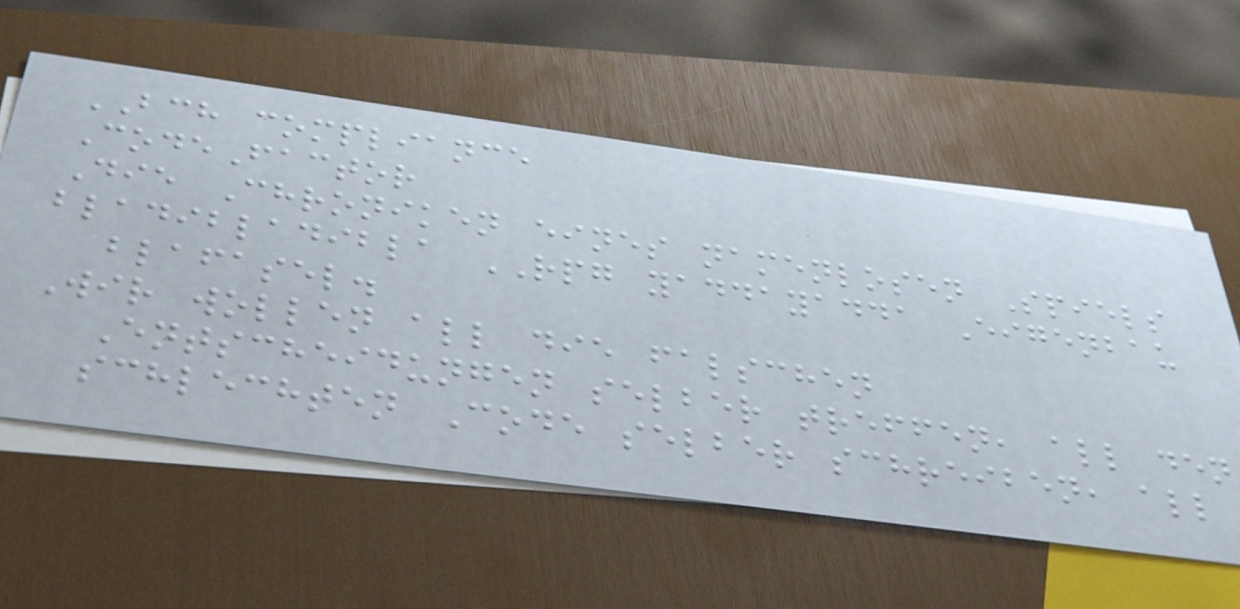BCH compliance
CodeFactor
Die Chroniken eines namenlosen Spiels
bladibladibla RPG yaddayadda Eigenbau
blafasel.
Wir wollen all die falschen
Entscheidungen selber treffen, all den
schlechten Code selber schreiben, all
